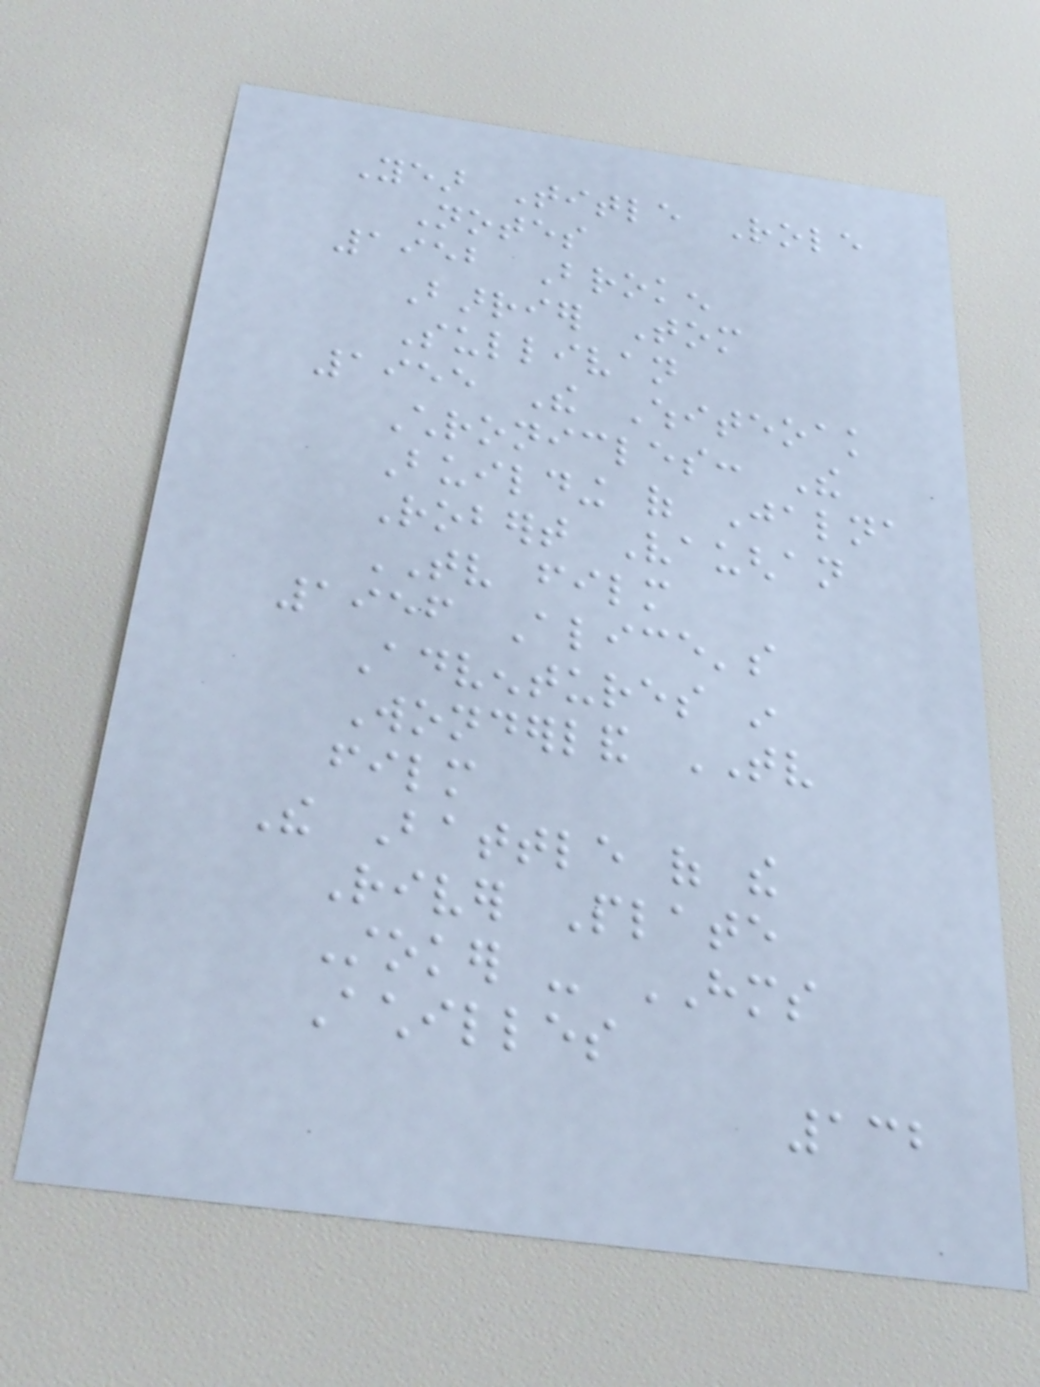Year Title Role
Notes
1952 Broken
Barrier Tom
Sullivan
1955 The Whiteoak
Chronicles: The
Building of Jalna
Robert Vaughan
TV film
1956 Alice's
Adventures in
Wonderland TV
film
The Battle of the
River Plate
Stoker - HMS
Achilles
132
